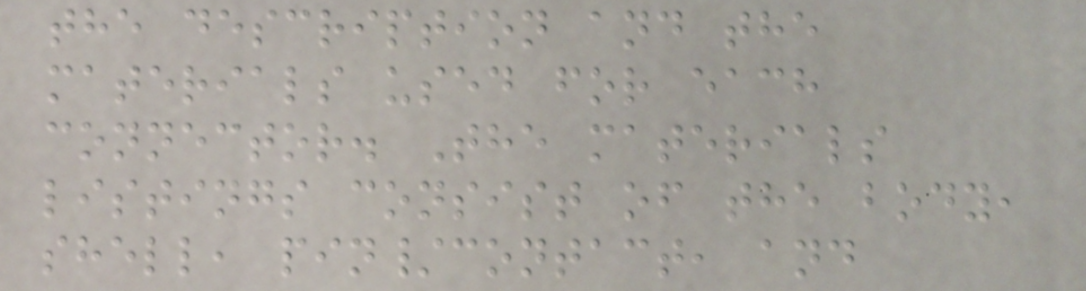the description and the
materials used for each
connector. The materials
listings consist of the body,
shell, pin/contact, and
